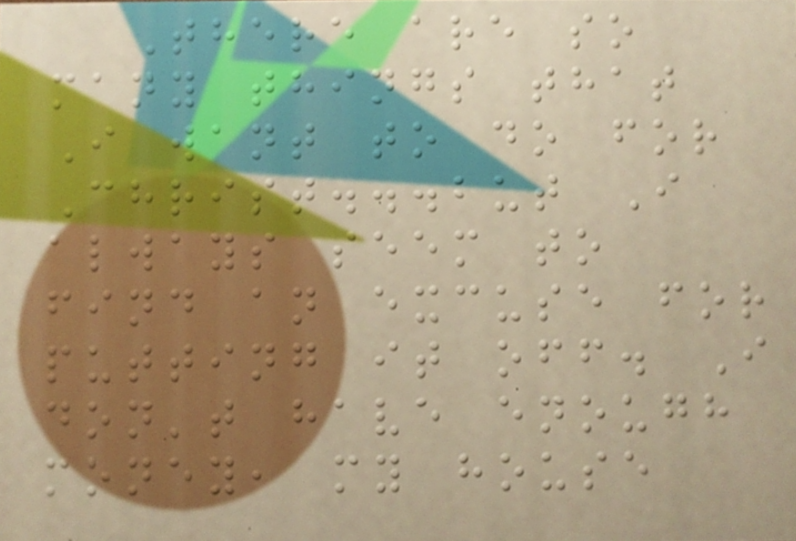There are so
many things that
I want to do for
Christ...but I
always seem to
find an excuse for
putting it off. I
don't have enough
money, my house
